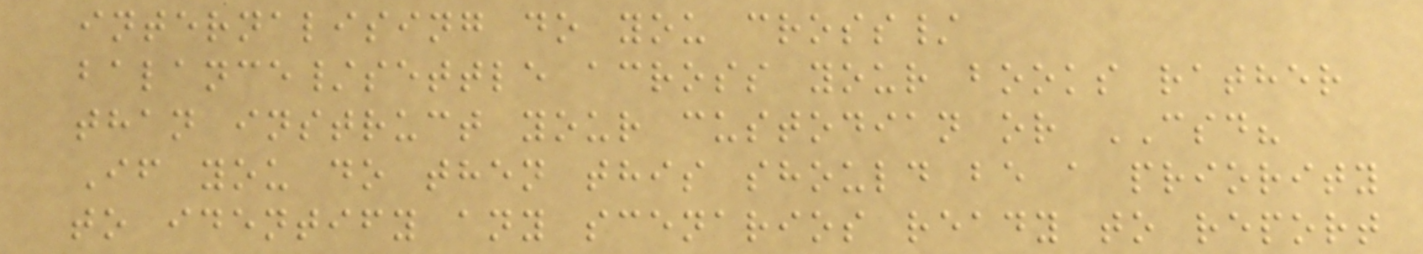internalising do you cross/
balance/settle across your books rather
than instruct your custodian or CSD?
If you do then this should be a priority
to identify any scenarios ready to report
